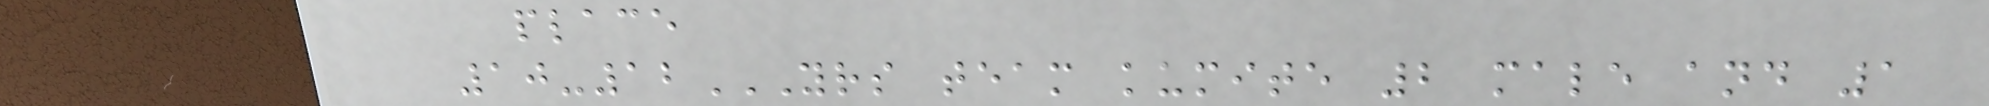place
10-12YRS TEAM KUMITE 2 MALE AND 1
